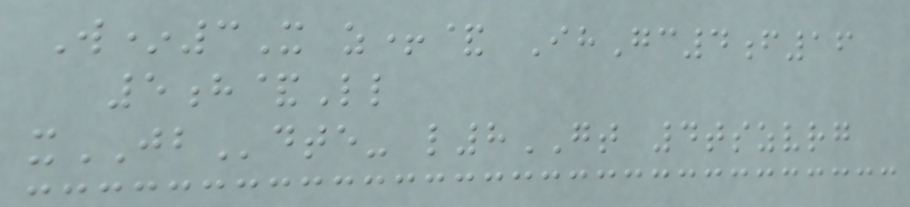W*3X z+& IhGc4f16
5h&Ll
xJBdte- l8GT 4tszvrg
